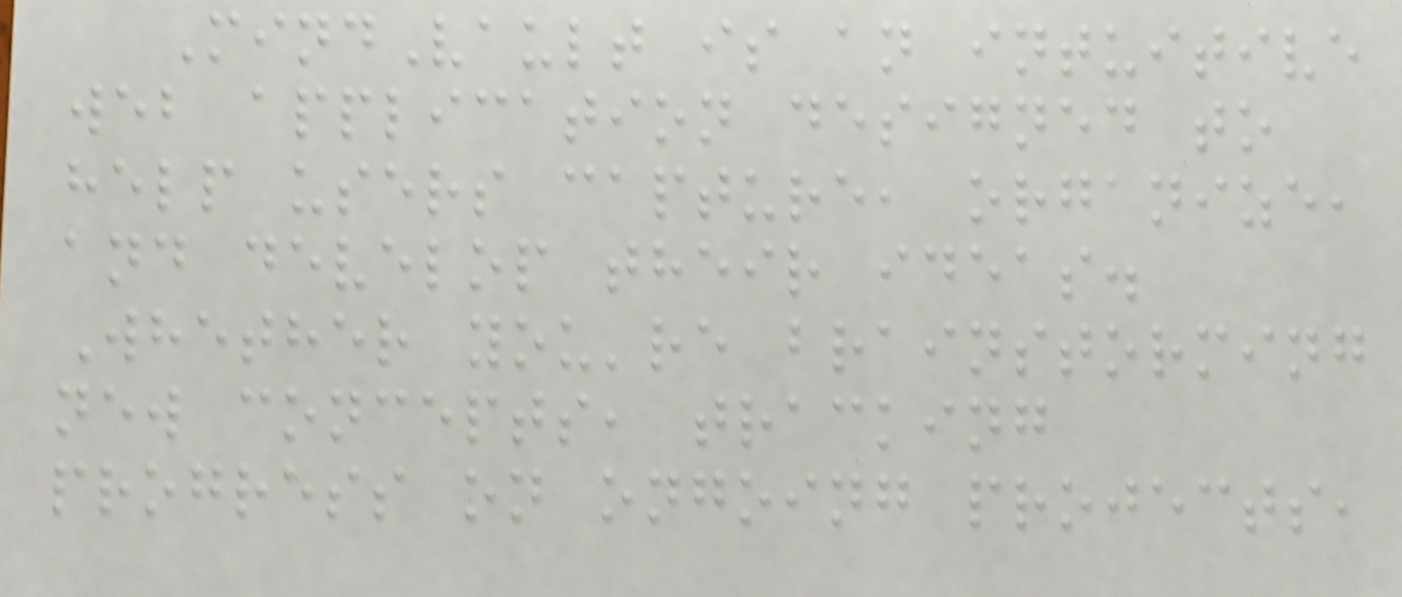MindVault is an intuitive
web application designed to
help users capture, organize,
and develop their ideas.
Whether you're brainstorming
new concepts, tracking
progress on ongoing projects,
